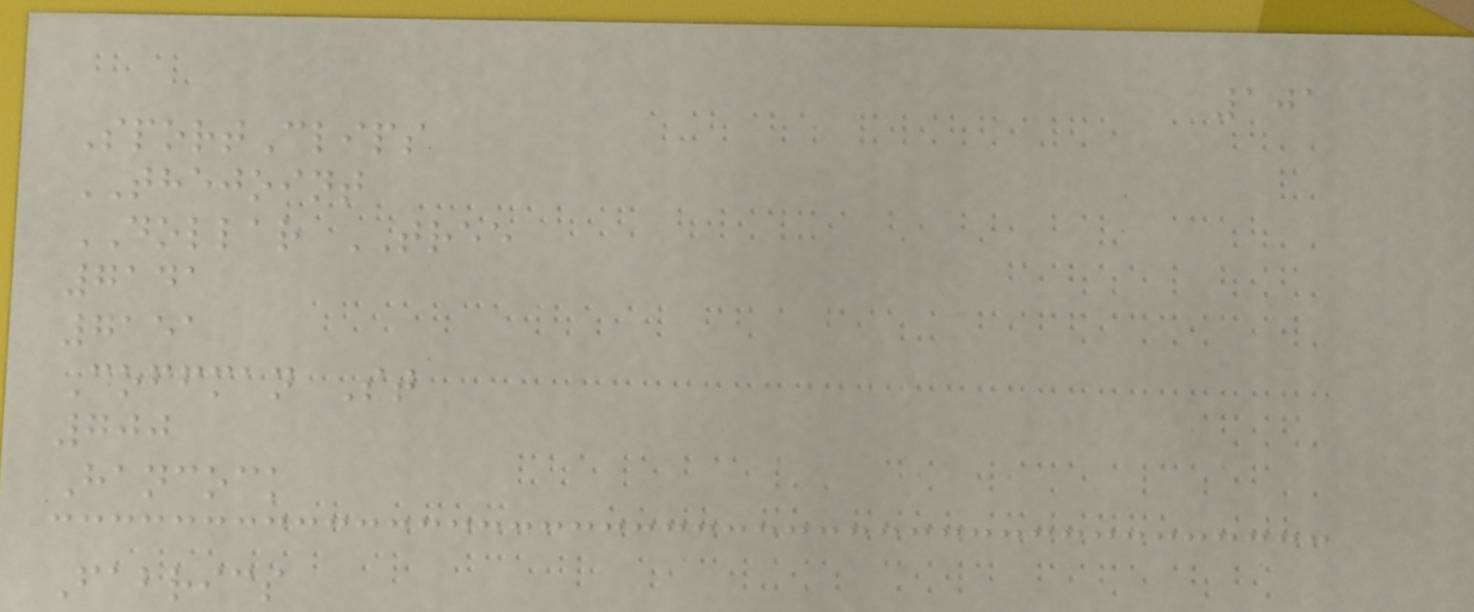101
SportClips
THEJOINT
DOLLAR TREE
7141
7151
Coffman St
700
Hancock
Fabrics
